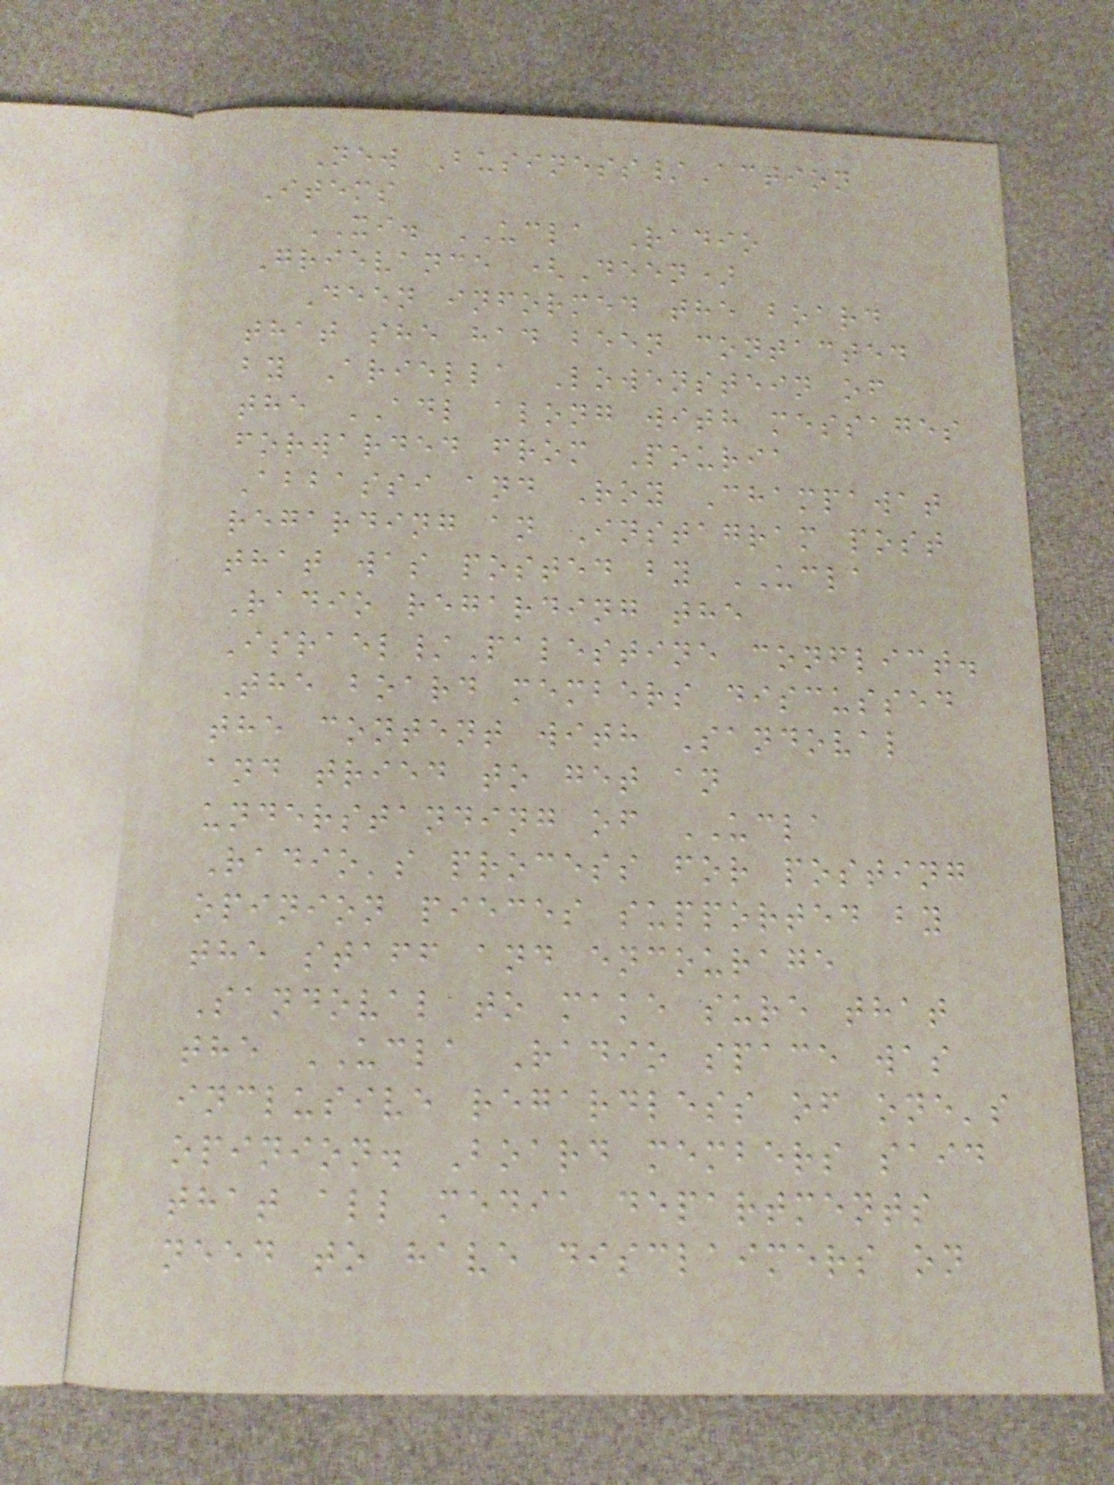New Business/Action
Items
XI. UCLA Radio
Grievance (Deen)
Deen informed the board
that she had been contacted
by Ariella Lowenstein of
the ADL along with messages
forwarded from Pouria
Abbassi and Roy Champawat
regarding an Instagram post
that was posted by UCLA
Radio regarding the
Israel/Palestine conflict.
The board members discussed
the content with Sandoval
and tried to get an
understanding of UCLA
Radio's process for posting
opinion pieces supported by
the staff and encourage
Sandoval to make sure that
the UCLA Radio space was
inclusive regardless of one's
opinion. Board members said
that all media departments
need to have disclaimers on
